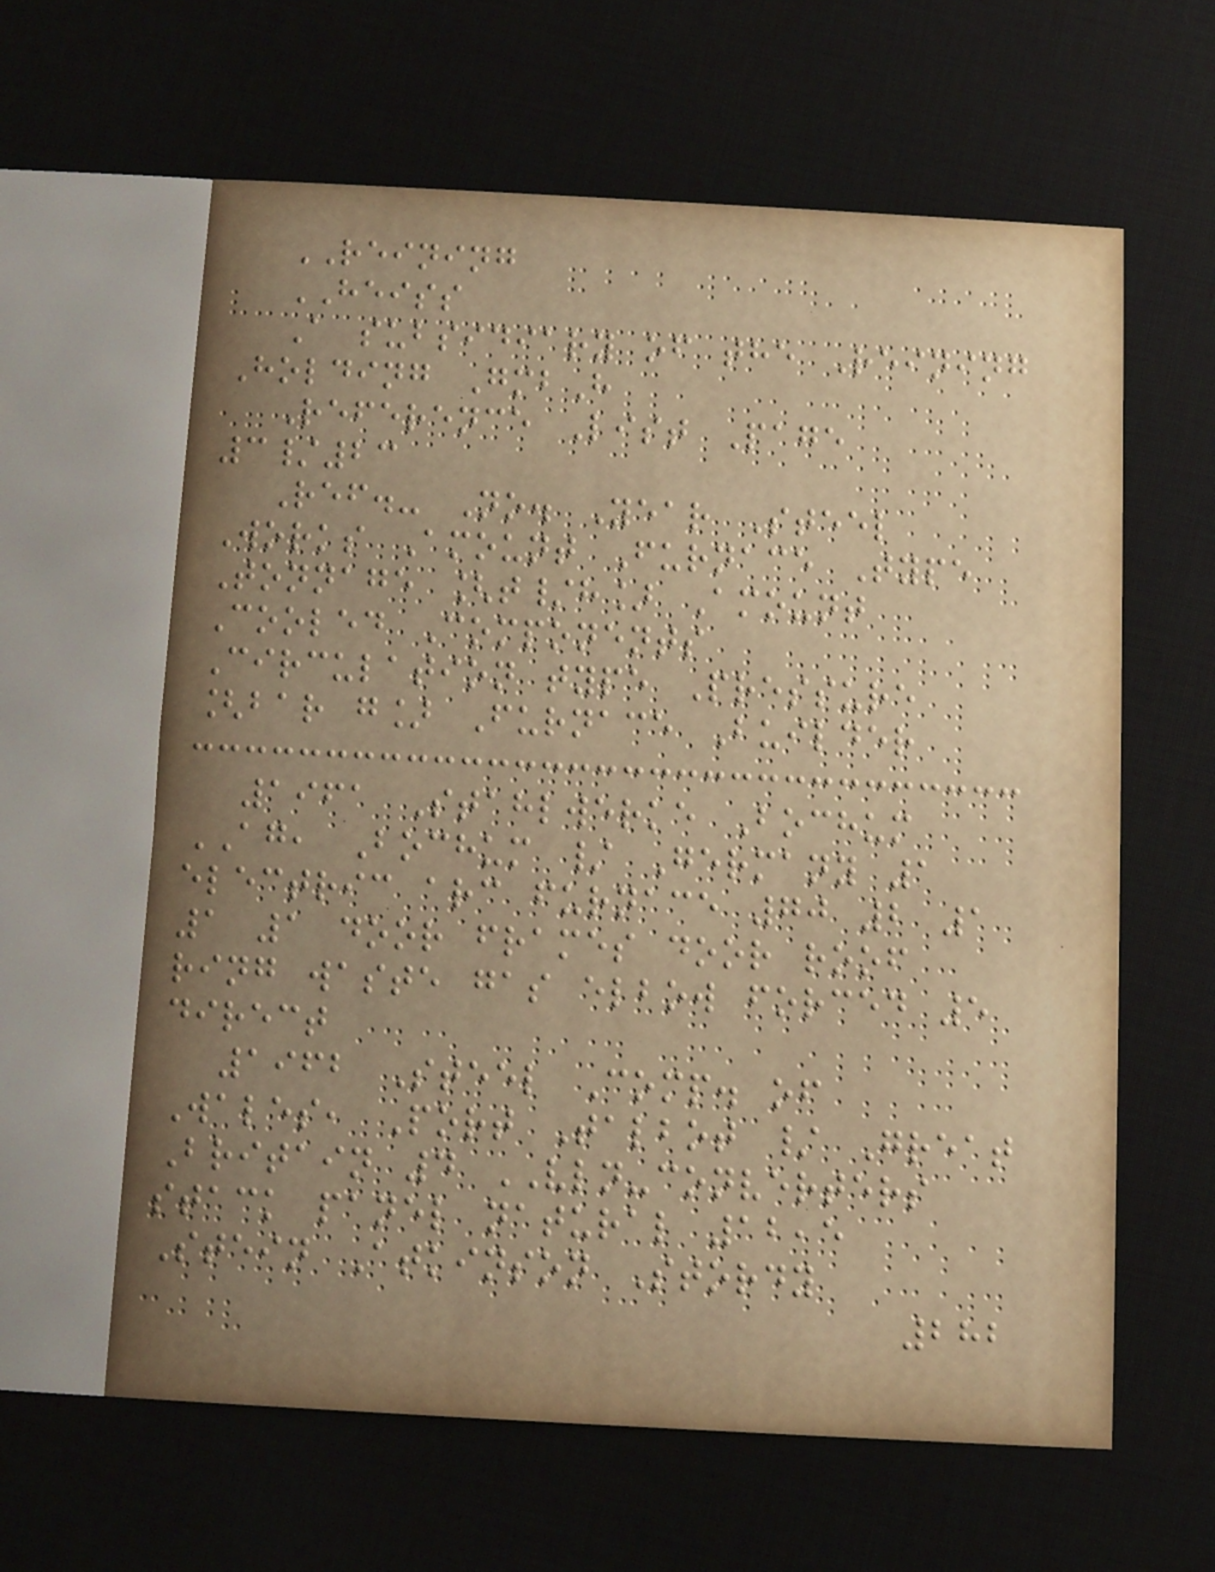REINING
HEISS
A subsidiary of the Reining
Holding GmbH
Reference List Page
3/23
Ref.- No. Year Steel
Works Amount Furnace Type
Tonnage [t/h] Amount
Cooled Components
Circulation type Pressure
[bar g] Furnace Builder
1961 Stahlwerke Bochum
AG, Bochum / Germany 1
electric arc furnace 70 2 1
1 1 door frames door roof
ring waste gas elbow forced 5
direct
1962 Steel Comp. of
Wales, Port Talbot / Great
Britain 4 VLN-converters
stack panel natural 12,5
Stein Atkinson Stordy
282
